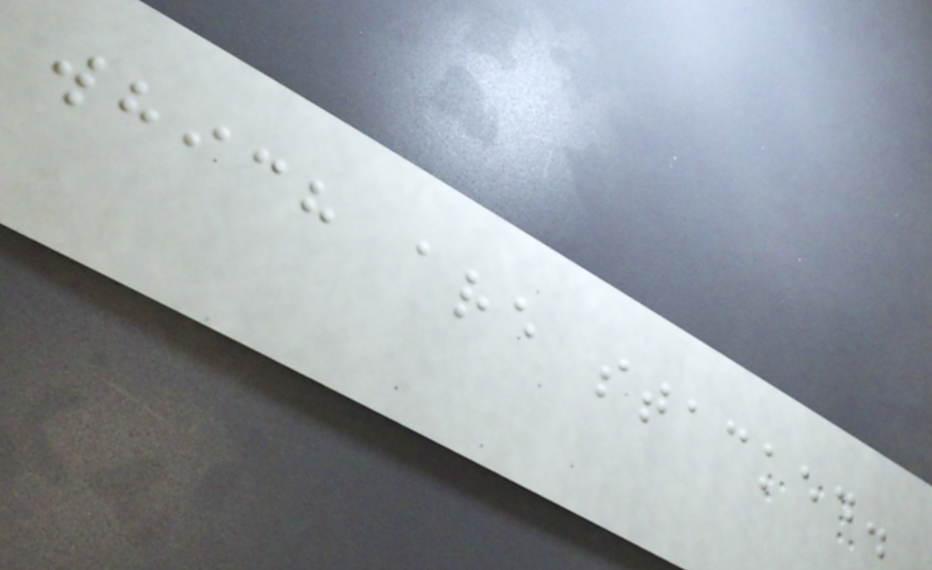which are stacked.
